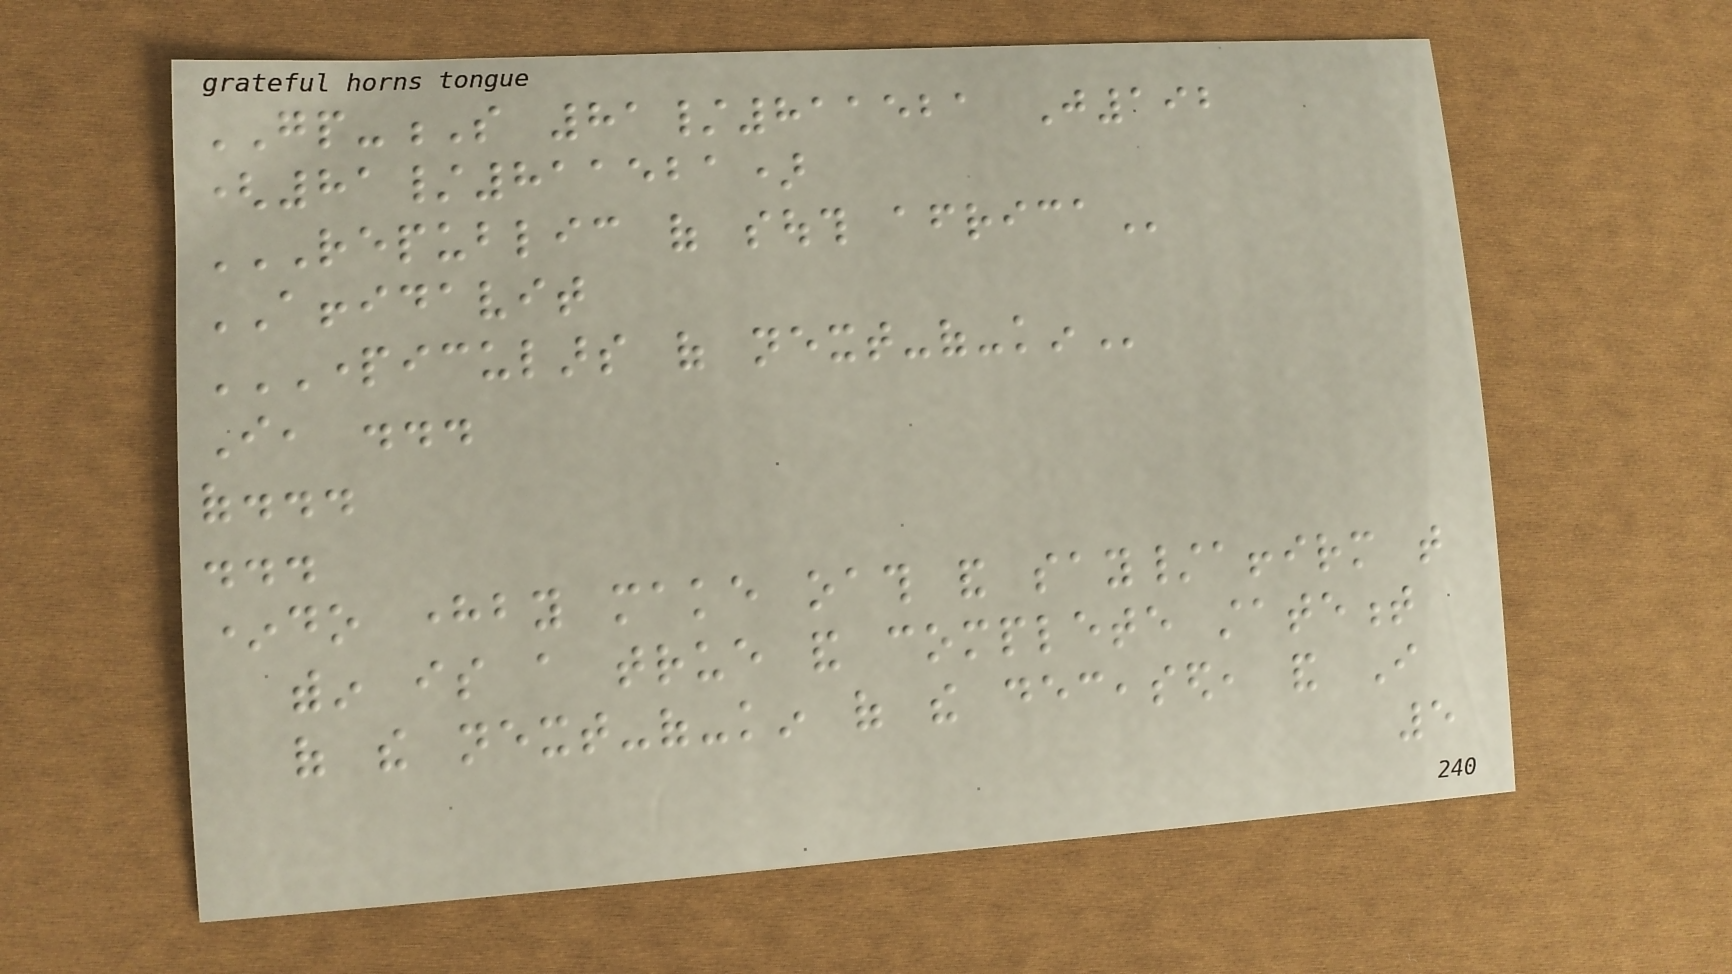GP-S 81/811521 J192
(81/811521)
REPUBLIC OF SOUTH AFRICA
AFFIDAVIT
PARTICULARS OF NEXT-OF-KIN
I, ...
of...
...
*do hereby make oath and say/affirm that
within is a true and complete statement
of the next-of-kin of the deceased, and I
5
